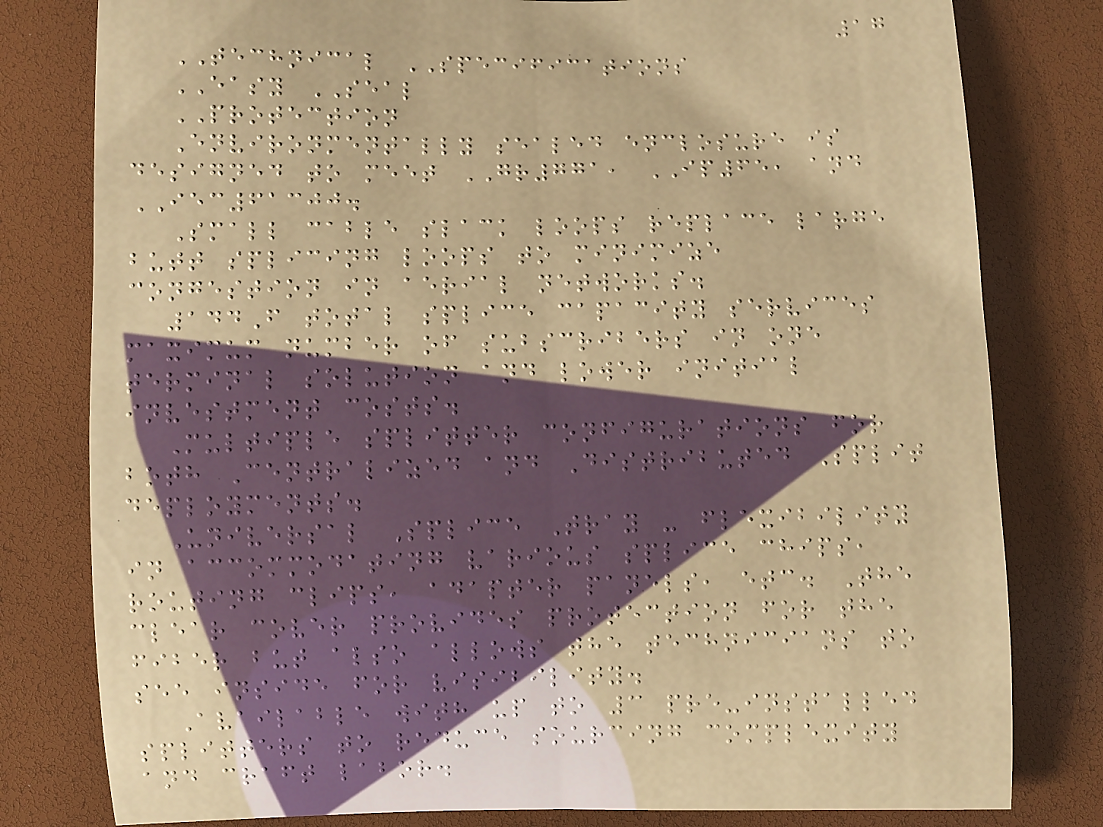17
TECHNICAL SPECIFICATIONS
EASY SEAL
PROTECTION
Environmentally sealed enclosure is
designed to meet GR771, IP65, and
IEC61300.
Small cable slack loops replace large
butt splicing loops to minimize
congestion in aerial networks.
144F total splice capacity services
maximum number of subscribers in one
terminal solution and lower initial
investment costs.
Multiple splitter configurations for
both Centralized and Distributed Split
deployments.
Universal Splice Tray - flexibility
in accommodating various splice chips,
routing clips, adapter panels, etc. The
clear cover provides protection for the
fiber but also allows the technicians to
see inside for visibility.
Available with up to 3 pre-installed
splitters to reduce sourcing complexity
and craft labor.
